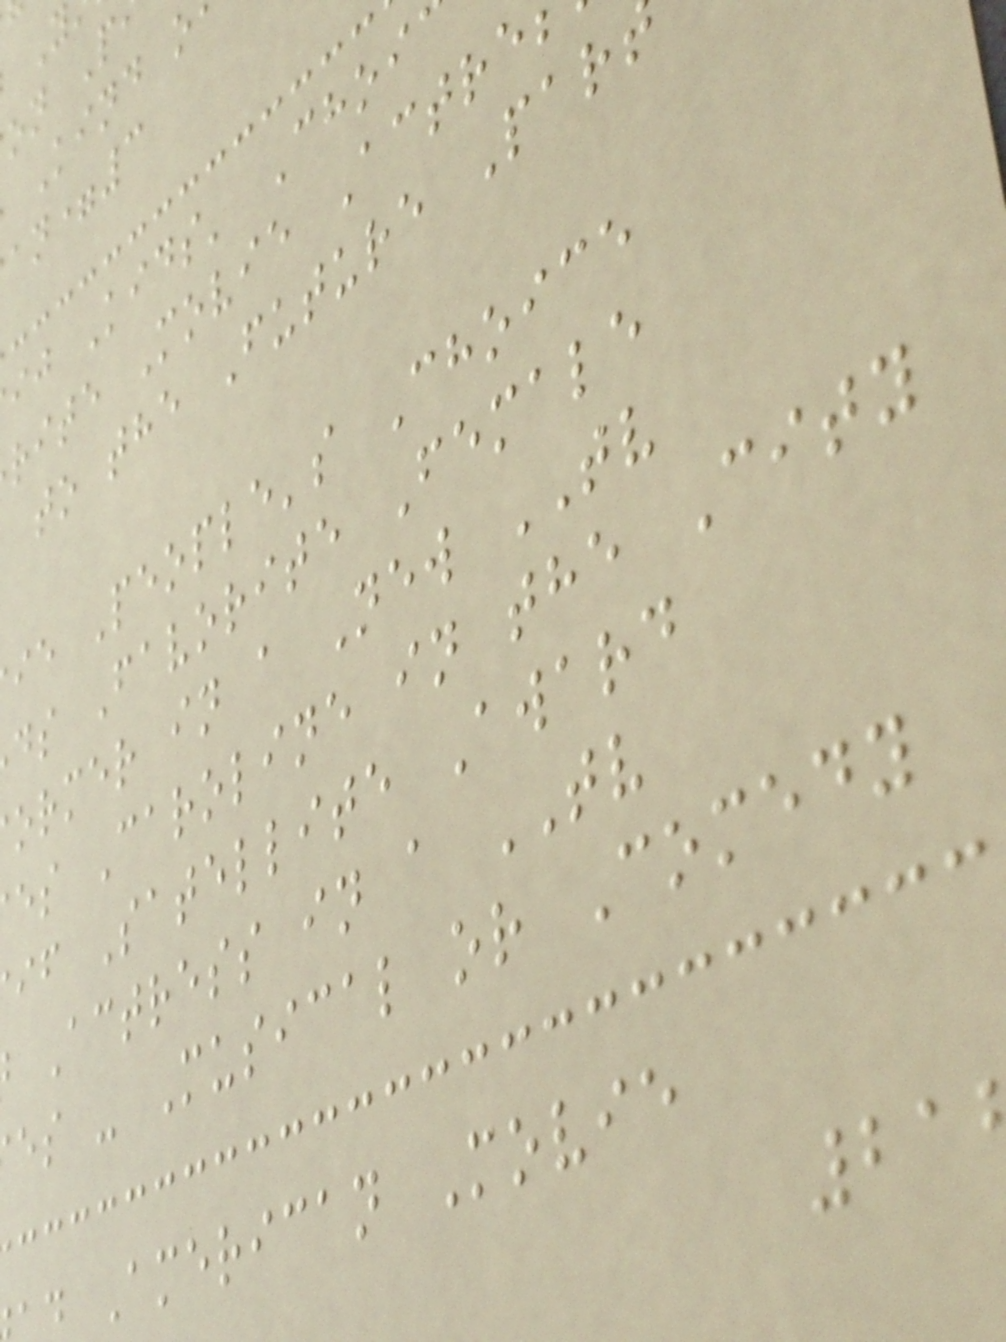Kind o
an=3
ij Kids' Choi
rite Movie Actre
to the Future Par
ie People's Choice
ds Favorite Female
ormer in a New TV
es Caroline in the City
if Satellite Award
Actress in a TV
es - Musical or Comedy
American Movie
